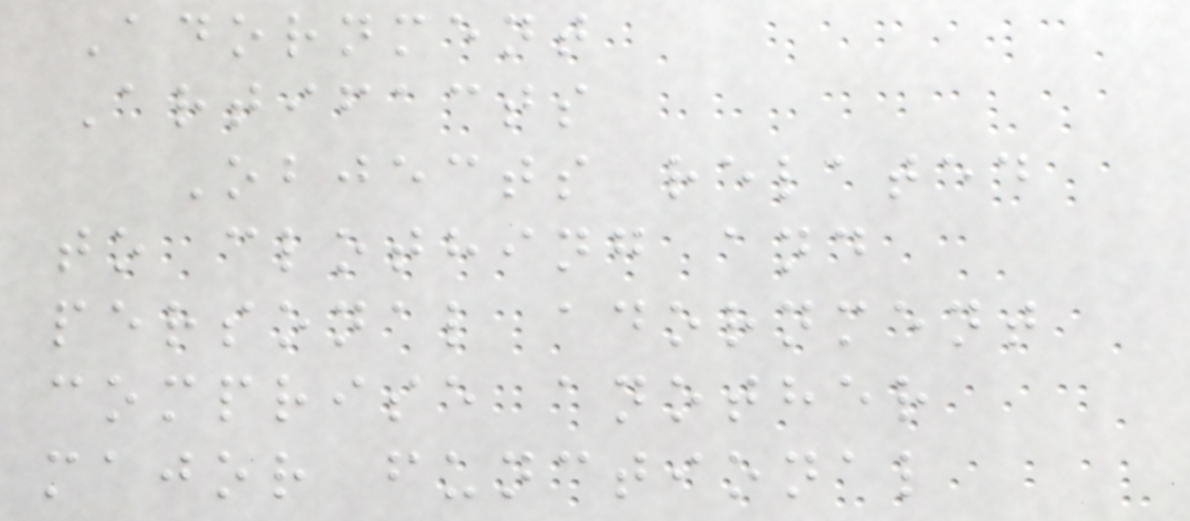Adornment
Artifacts
Objects related
to clothing and
personal adornment
comprise another
major functional
